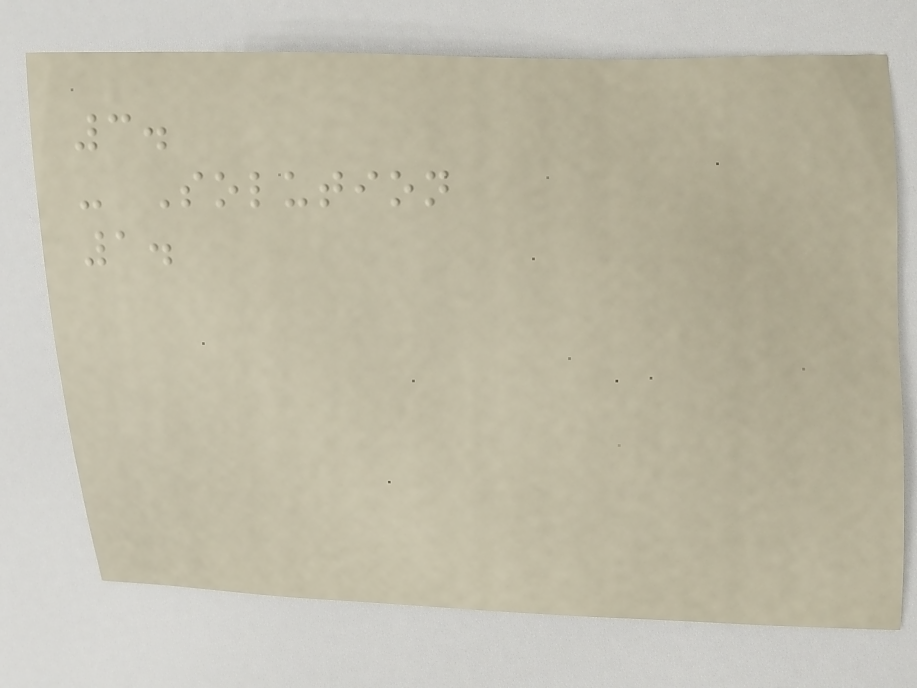3.
- Solution
1.
